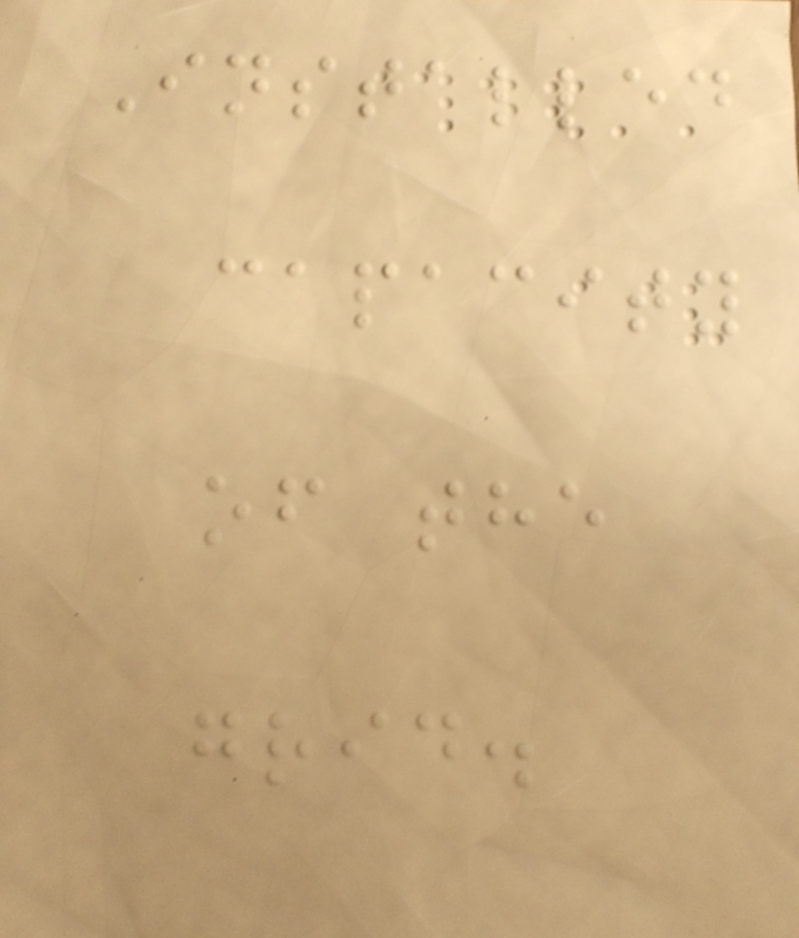Installed
capacity
of the
grid.
